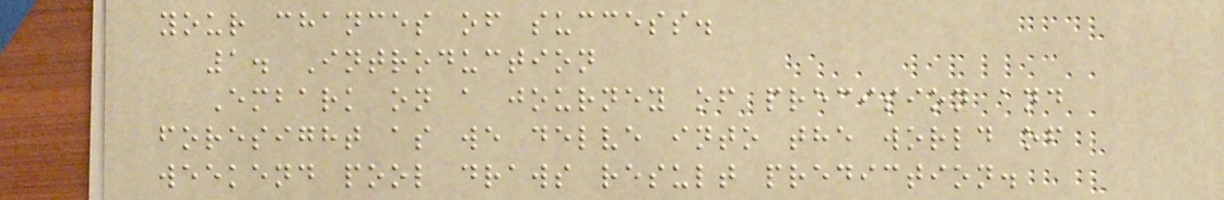your chances of success.
1. Introduction
Embark on a journey of precision and
foresight as we delve into the world of
weekend pool draws result prediction.
